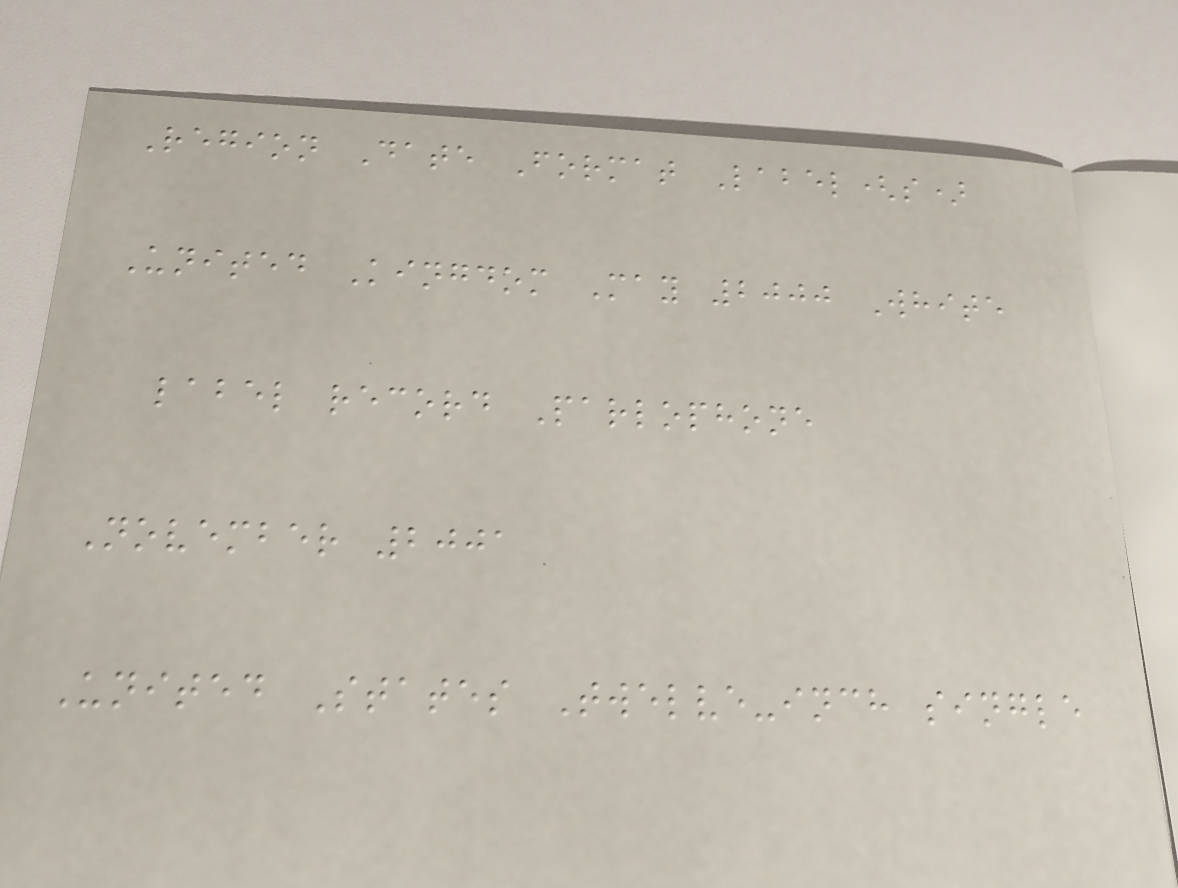Region Date Format Label(s)
United Kingdom May 2000 White
label record Parlophone
November 2001
United States Twelve-inch single
